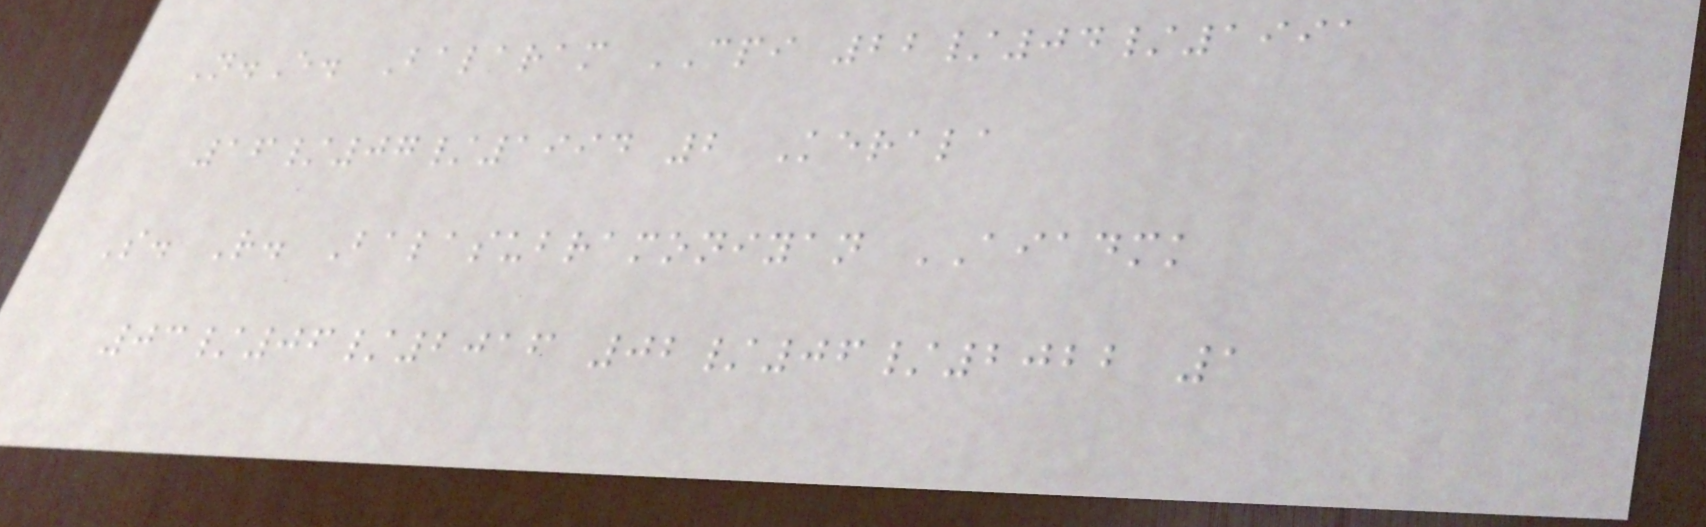N.E. Balaram CPI 22/04/1991
16/07/1994 2 Kerala
S. R. Balasubramoniyan AIADMK
03/06/2016 02/06/2022 1
